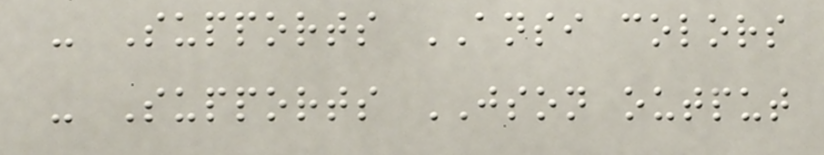- Supports ANSI colors
- Supports JSON output
